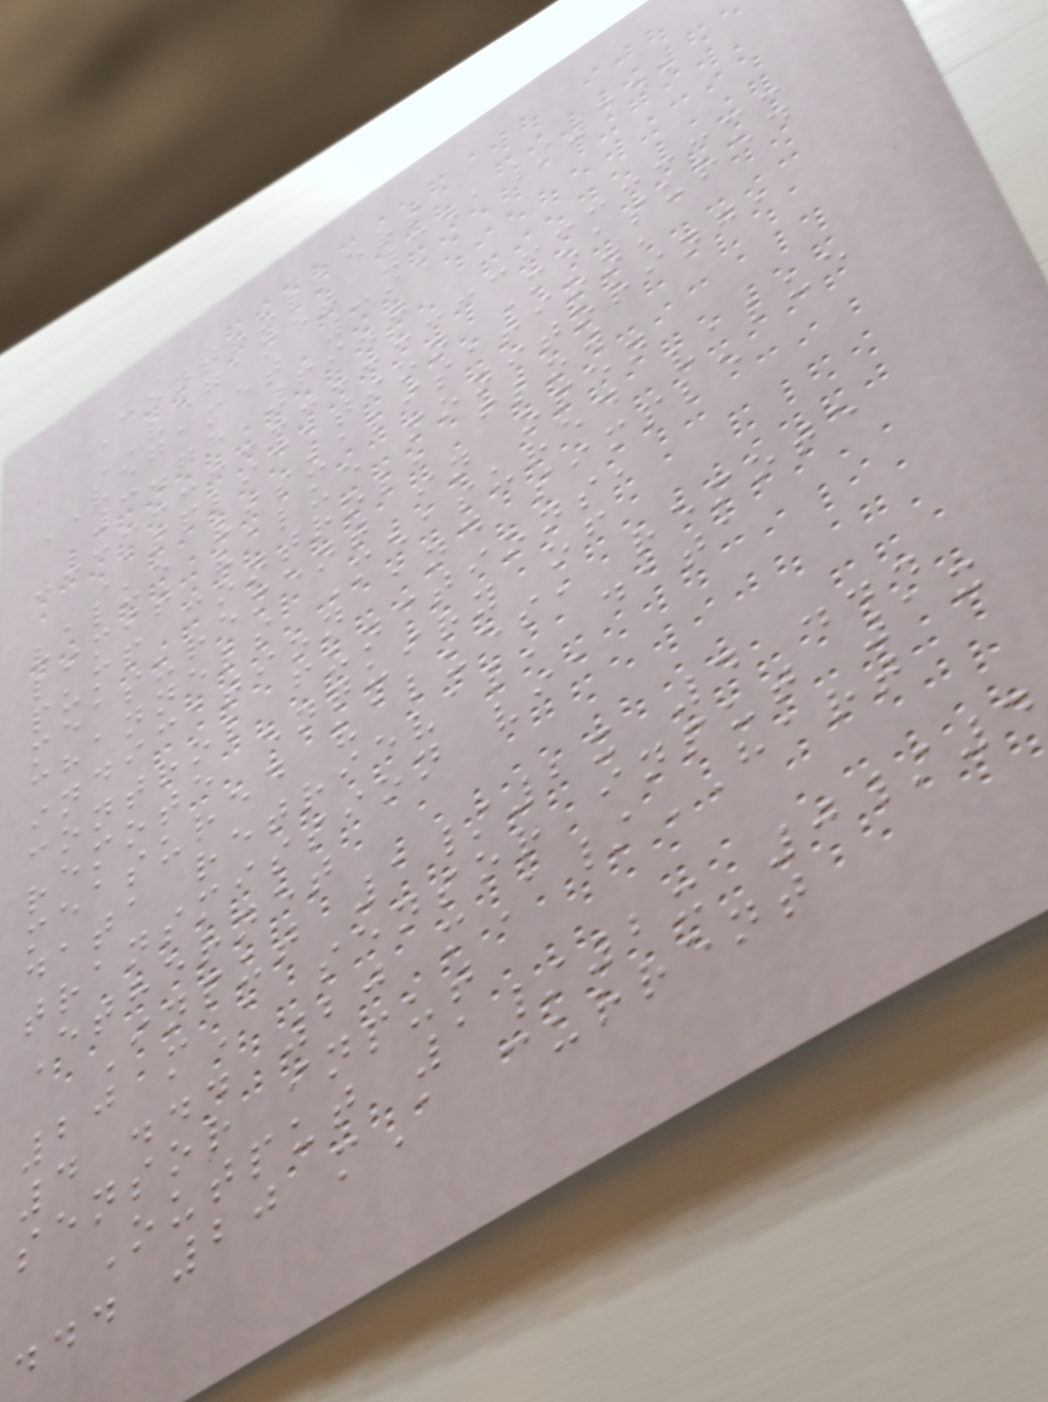Controllers
VEGAMET 341/342
VEGAMET 391
3.75 69.7
Application Measured
value visualisation,
limit value monitoring,
pump control, flow
measurement in open
channels Measured value
indication and simple
control functions,
remote enquiry of
measured values, remote
data retrieval, data
transmission via
Ethernet
Input 1/2x 4 ...
20 mA sensor input 1x
4 ... 20 mA/HART
sensor input
Output 1/2x 0/4
... 20 mA current
